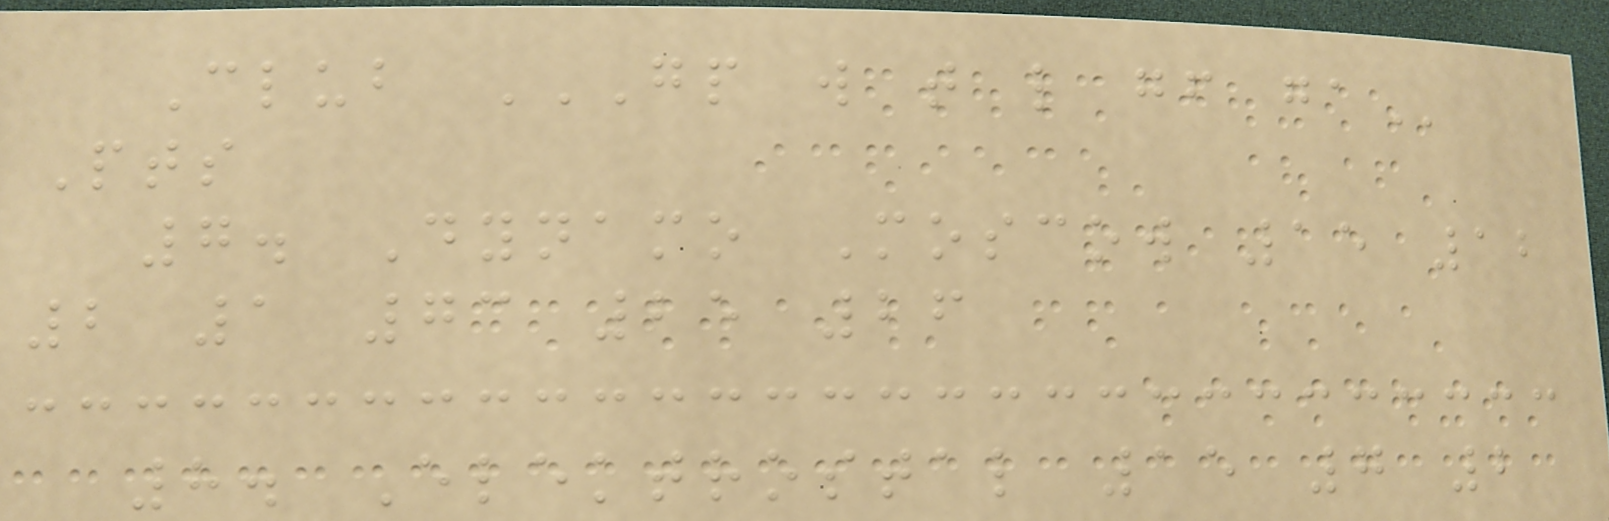Club GP W T L GF GA
Pts
7. Dynamo Moscow 15 12
2 1 73 25 26
8. Elektrostal 15 7 2
